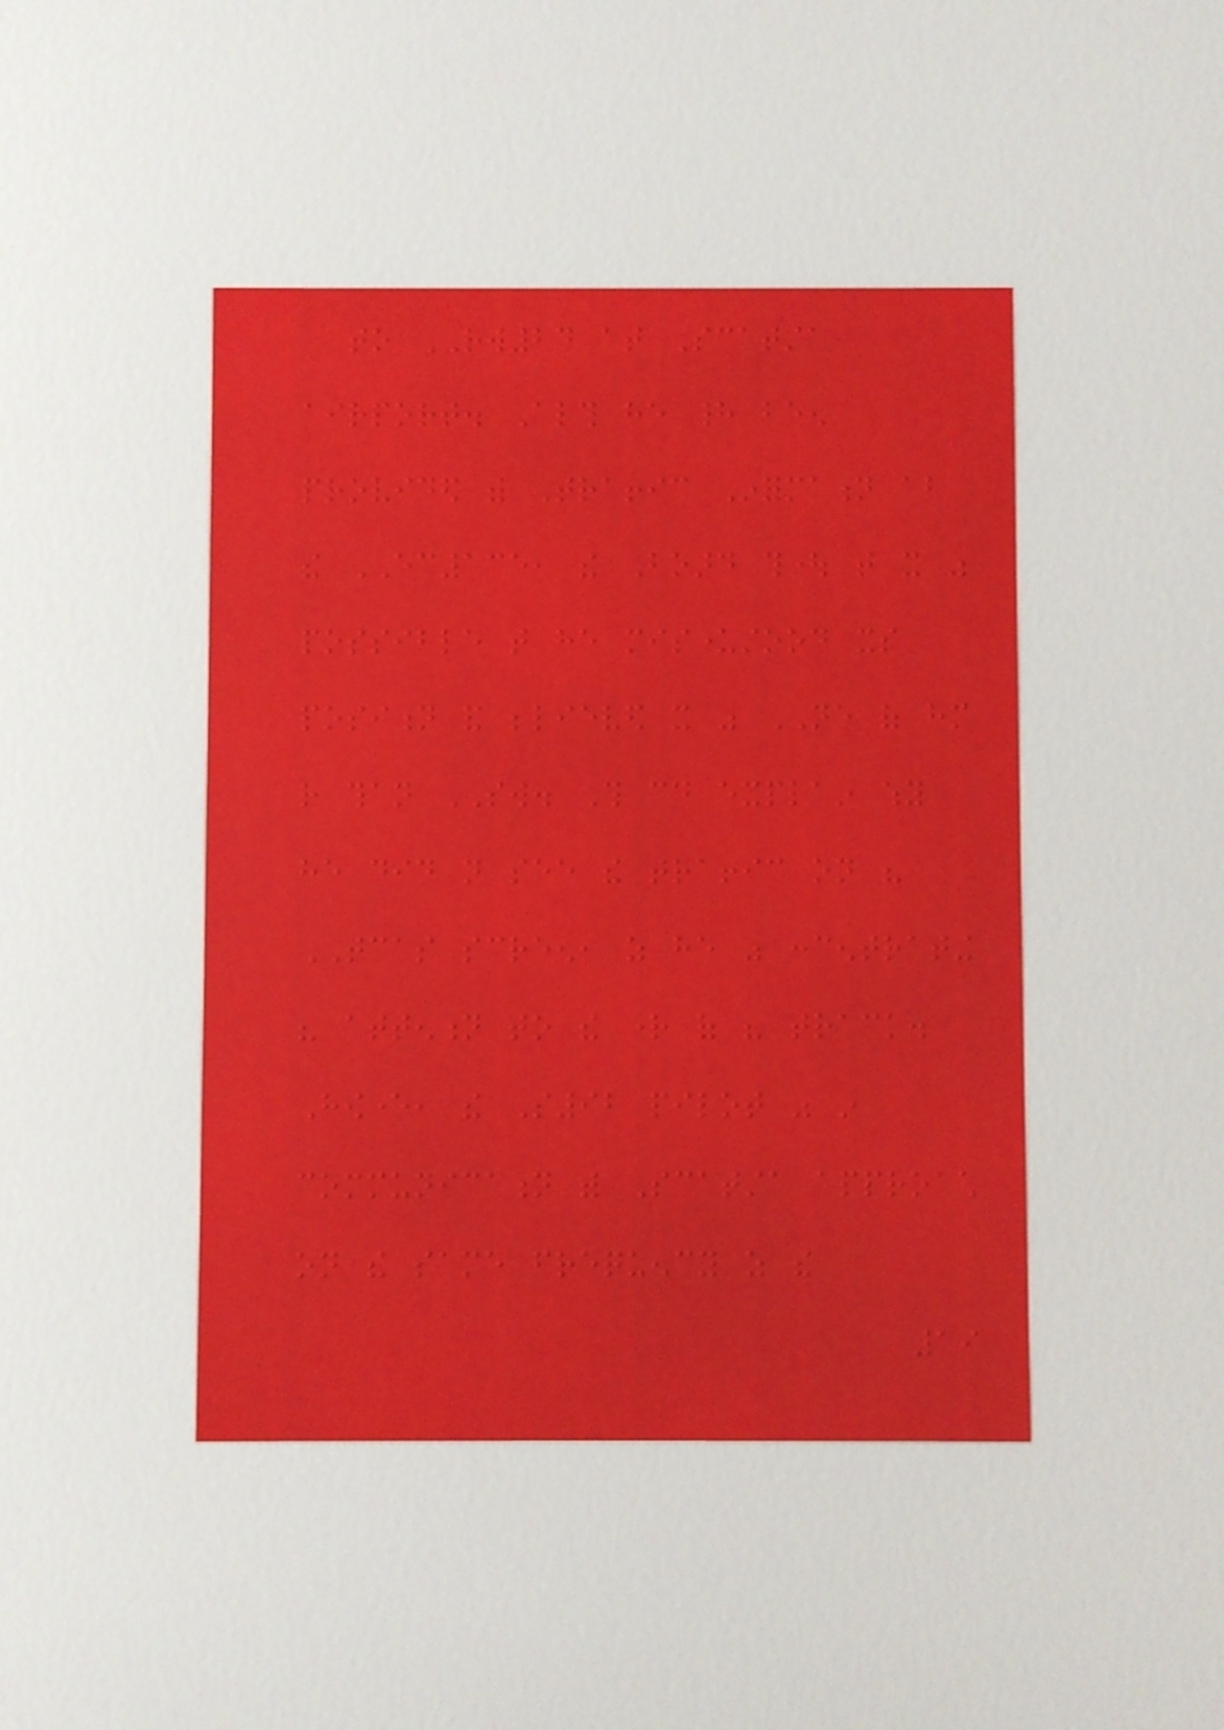to RW24 at Scatsta
airport. Although he had been
provided with Traffic Information about
the EC135, the Board thought that it was
possible that he misunderstood its
position and believed it was NE of him
rather than SW. This could explain why
he did not see the traffic on his
TCAS screen, as he was concentrating
his attention to the right of his track.
However, the S92 pilot was in
communication with Scatsta approach
on the same frequency as the
19
